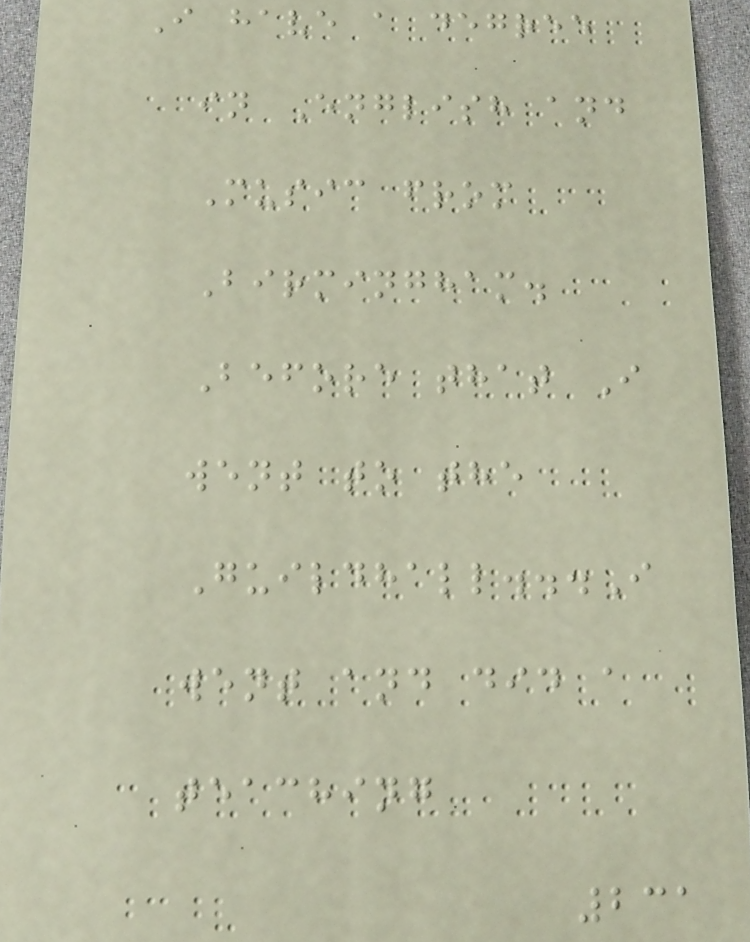I have a degree
in English and
Music from
Birmingham.
Before that I
went to the
Guildhall...I
went and did a
teaching
231
